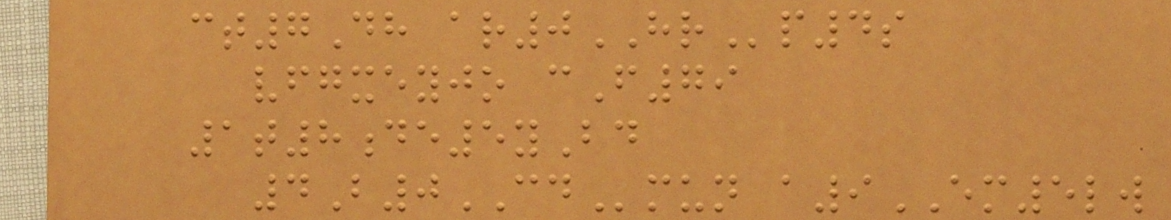ct7Dh ar0HRp4s
vfgxeyjo cF79
1t8de5yBd
4B0CDmun a9EM5lw
